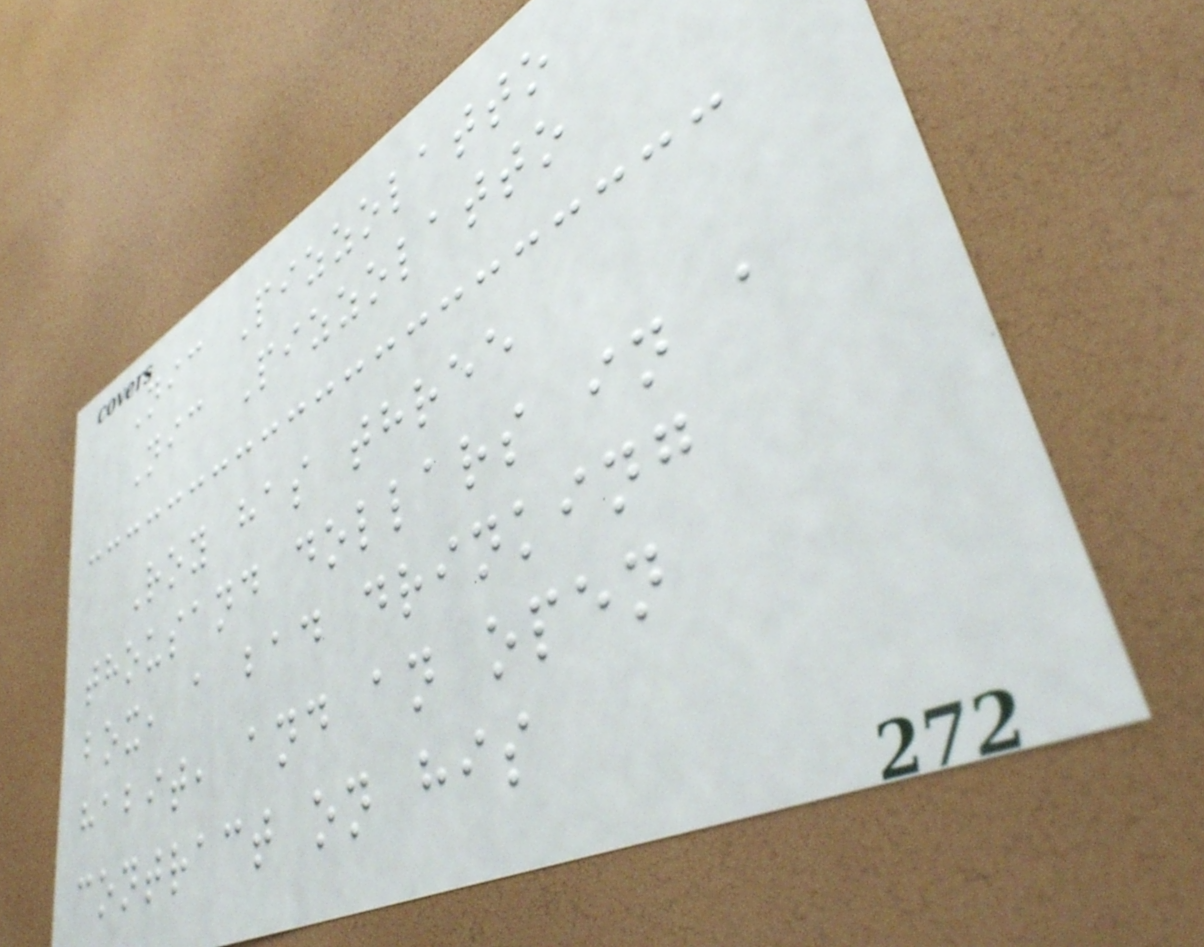Nic Pizzolatto
Nic Pizzolatto
Roy has three
thousand dollars in a
box, a bad drinking
habit, and an open
contract on his
